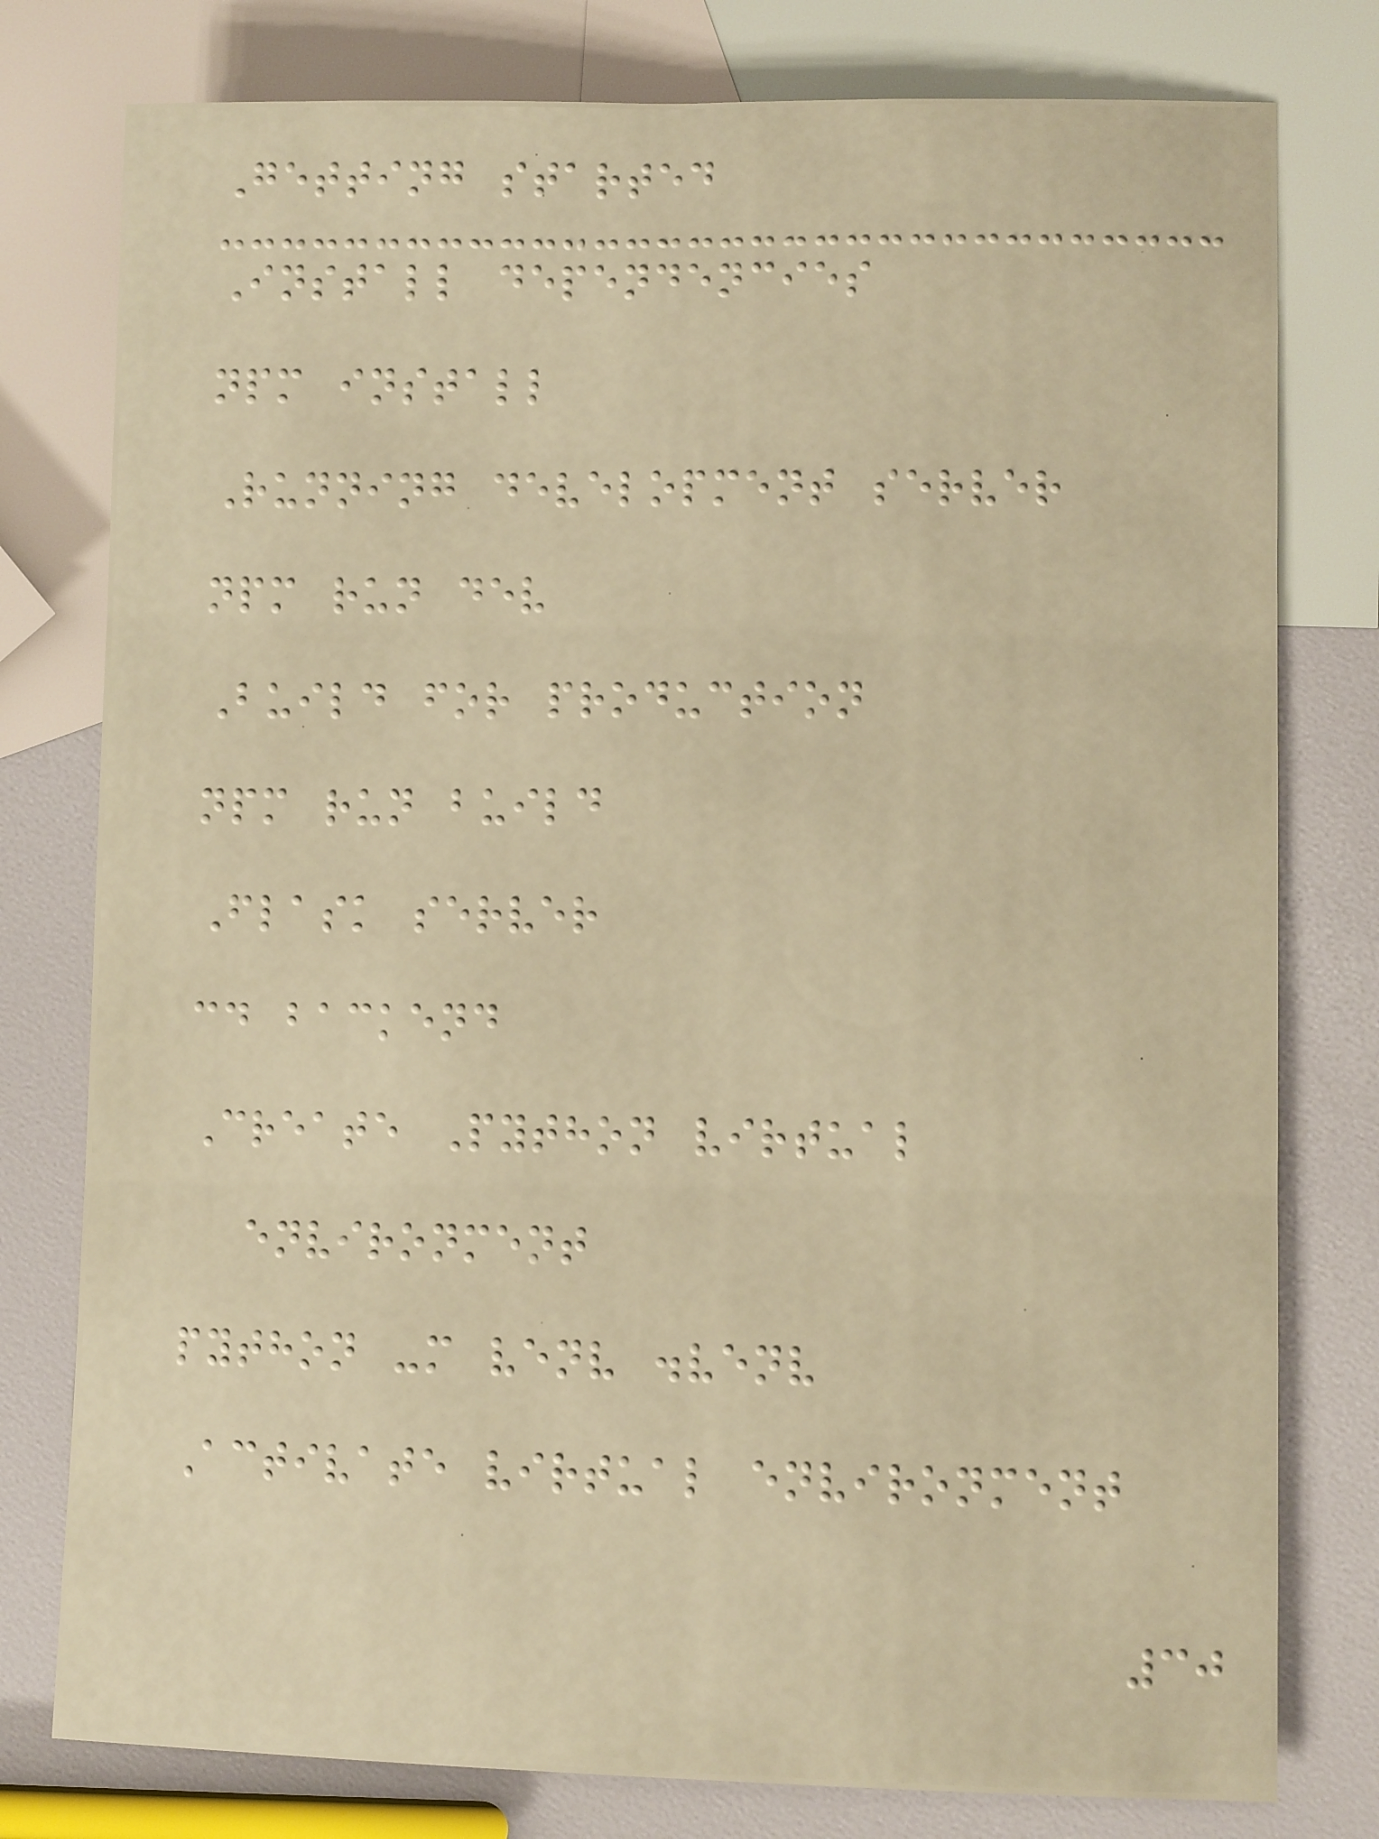Getting started
Install dependencies
npm install
Running development server
npm run dev
Build for production
npm run build
Flask server
cd backend
Create Python virtual
environment
python -m venv .venv
Activate virtual environment
30
